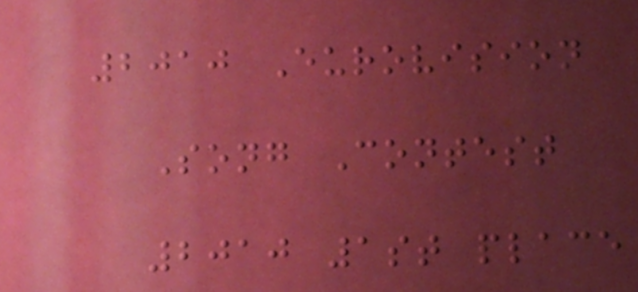2010 Eurovision
Song Contest
2010 1st place
